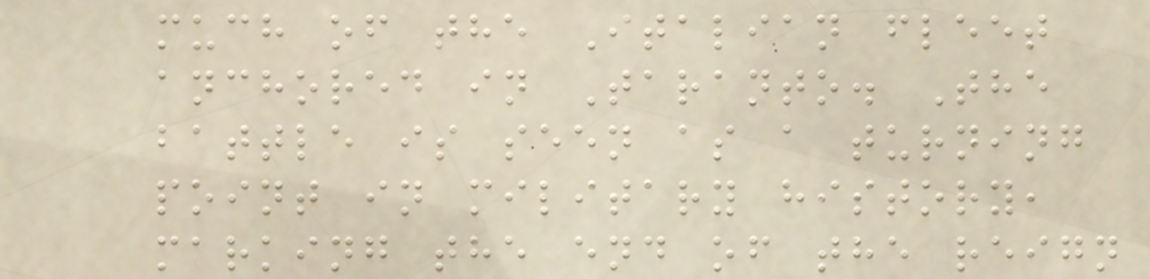much of the Italian fleet
anchored in Taranto. The
battle is seen as a turning
point in military history,
marking the end of the reign
